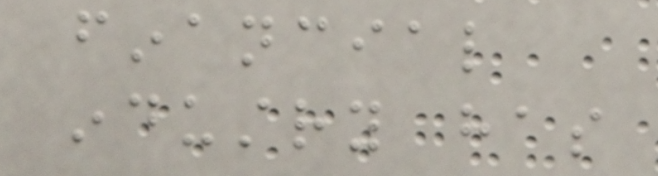financial
industry has
